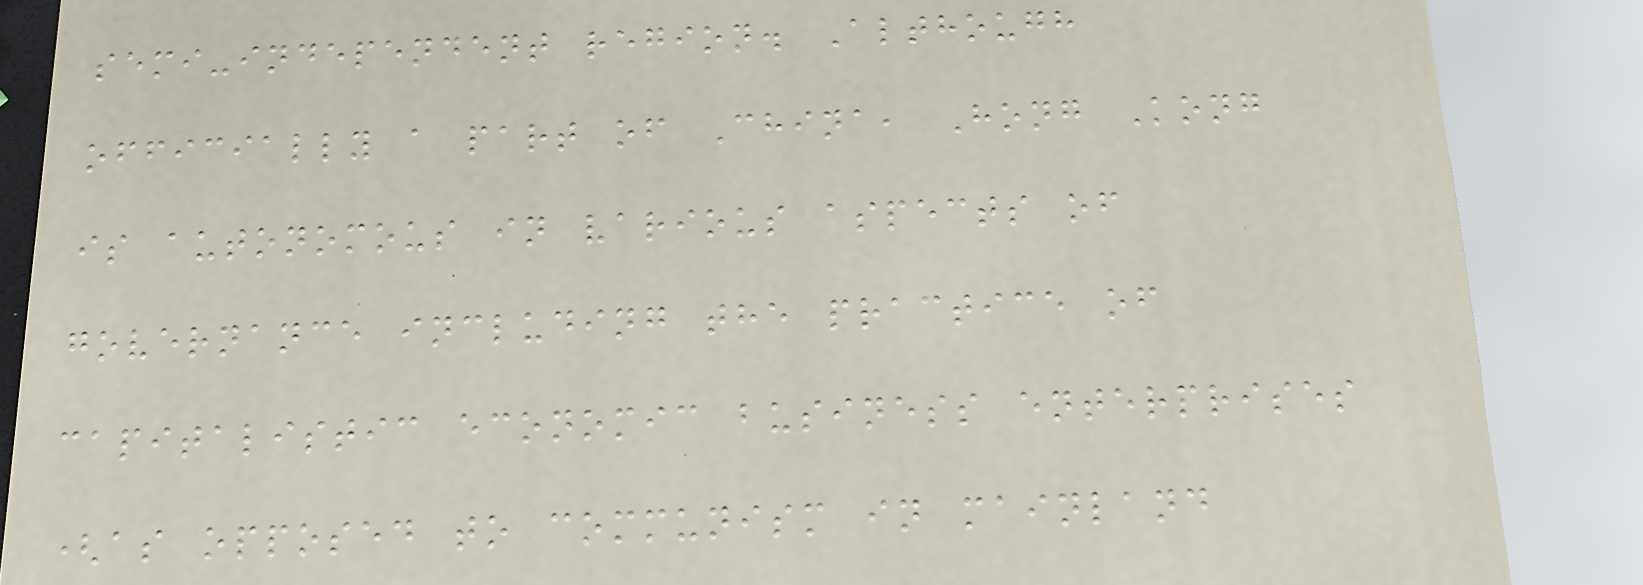semi-independent region. Although
officially a part of China, Hong Kong
is autonomous in various aspects of
governance including the practice of
capitalistic economic business enterprises
(as opposed to communism in mainland
